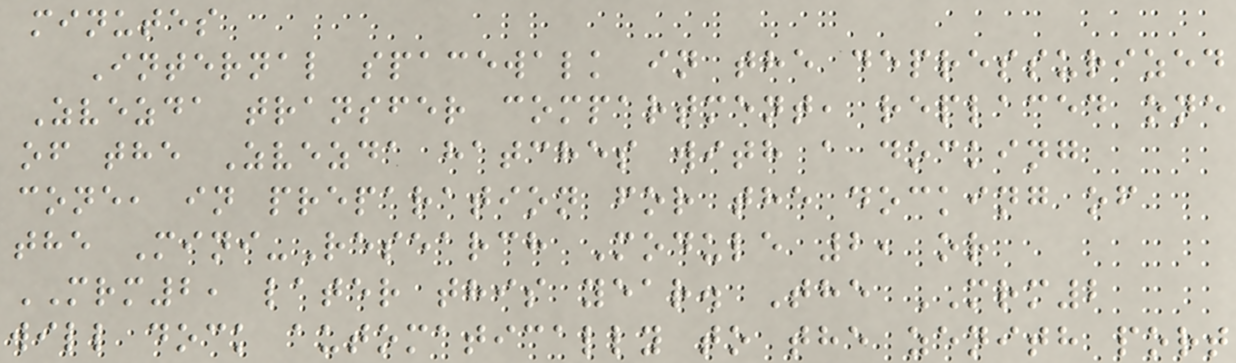minutes
Internal spacewalk in the depressurized
Zvezda transfer compartment, replaced one
of the Zvezda hatches with a docking
cone, in preparation for the docking of
the Mini-Research Module 2, or
MRM2, later this year. The MRM2
will dock automatically to the zenith port
